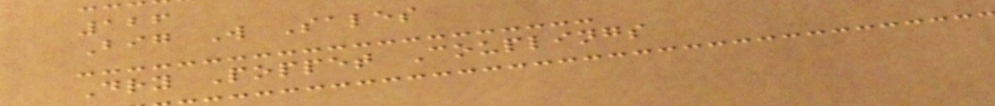126
Big W Sales
Dry Poppet Couplings
